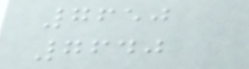7650
7640
